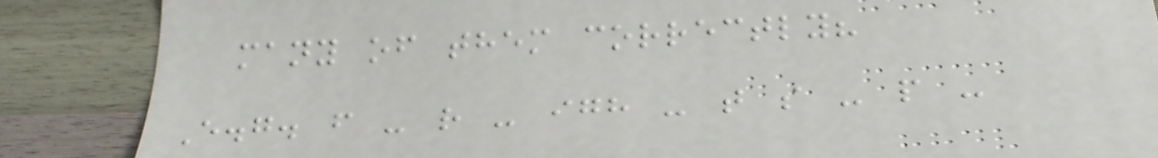many of them correctly?
E.g. f - r - igh - t s - p -
